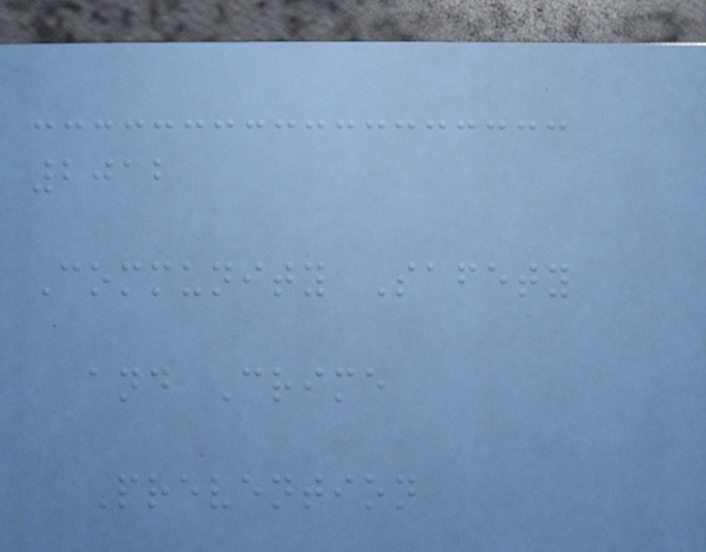2012
Community Safety
and Crime
Prevention
